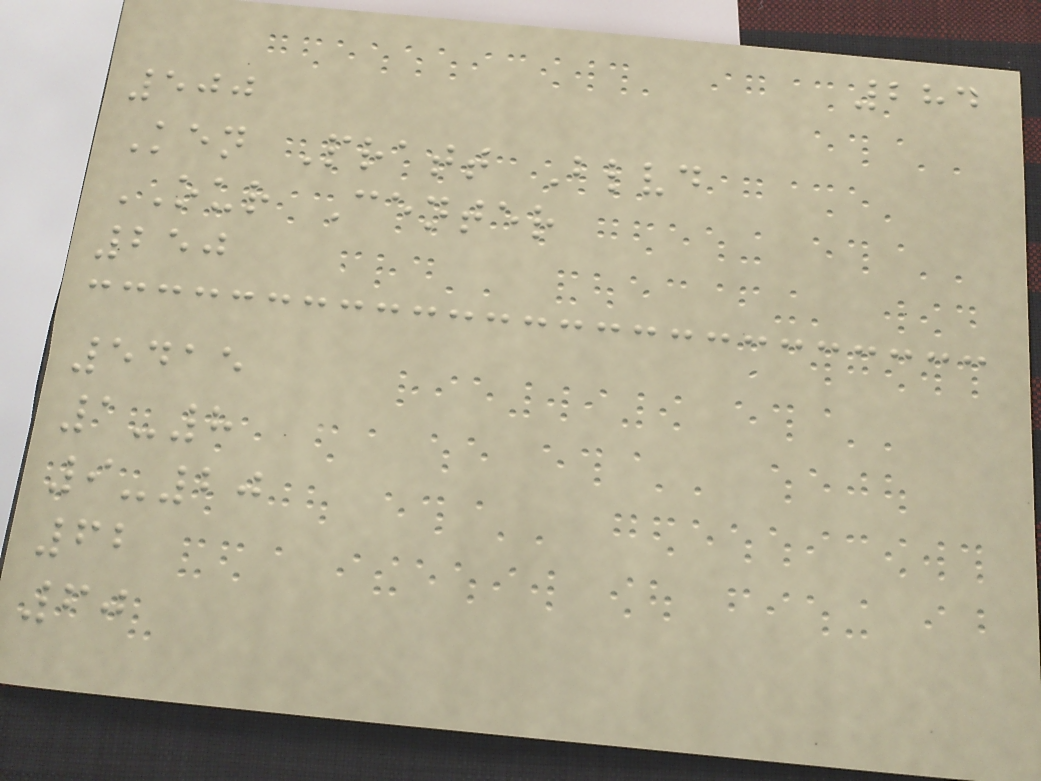284
500
Ken Pratt Blvd
OUR Center
250
5415
1-8
9-20
62
60
